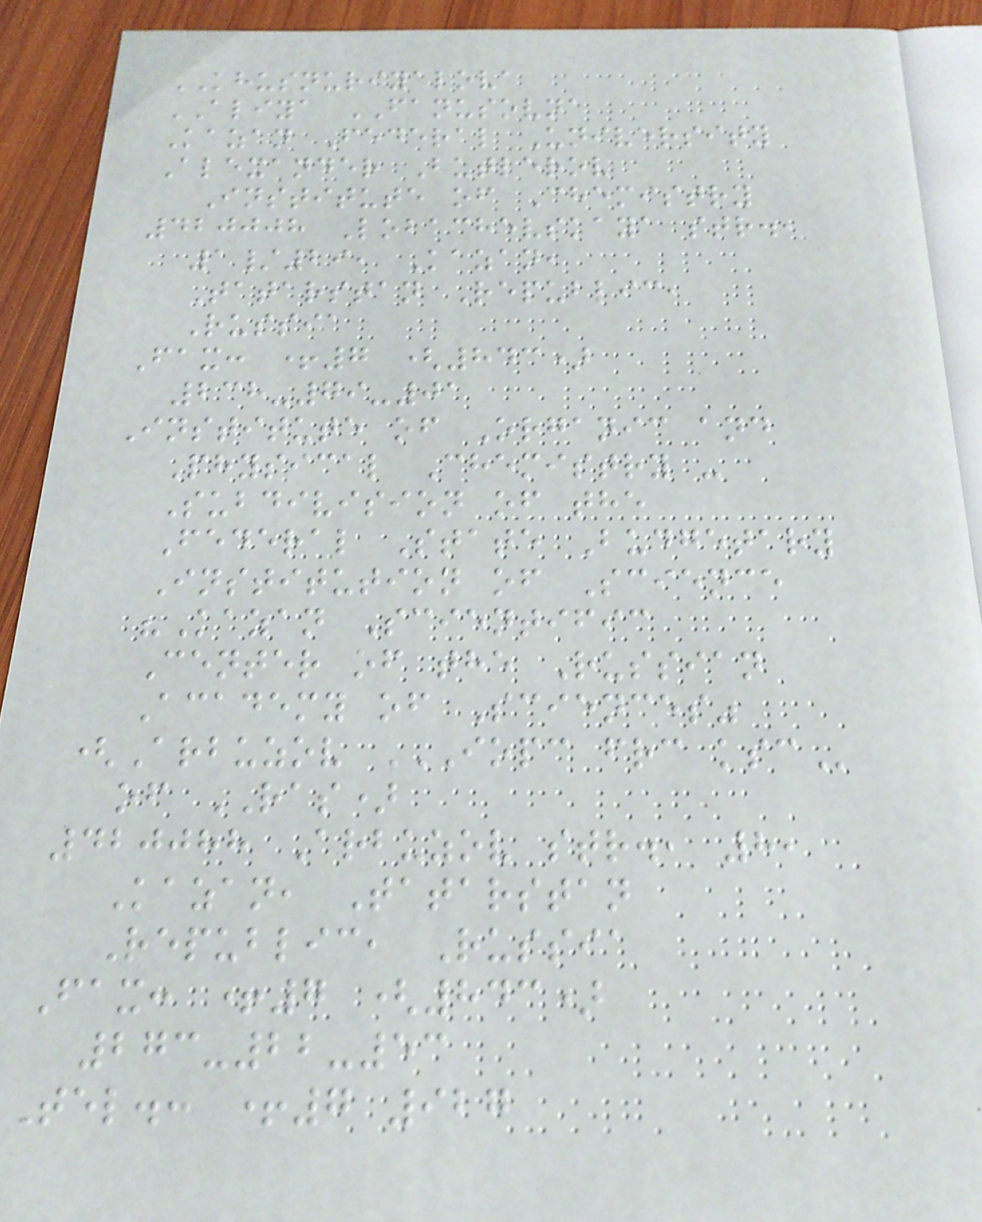KHUSNURIYALOVA
ALIYA FANUSOVNA
Kazan Federal University
Alexander Butlerov
Institute of Chemistry
420008 Lobachevskaya str.,
1/29, Kazan,
Tatarstan Republic,
Russia
Fax: +7 (843)
238-79-01
Institute of Organic and
Physical Chemistry -
Subdivision of the
Federal State Budgetary
Institution of Science
"Kazan Scientific
Center of the Russian
Academy of Sciences"
(Arbuzov IOPC FRC KSC
of RAS)
420088 Arbuzov str., 8,
Kazan, Tatarstan
Republic, Russia
Fax: +7 (843)
273-22-53
Tel.: +7 927
